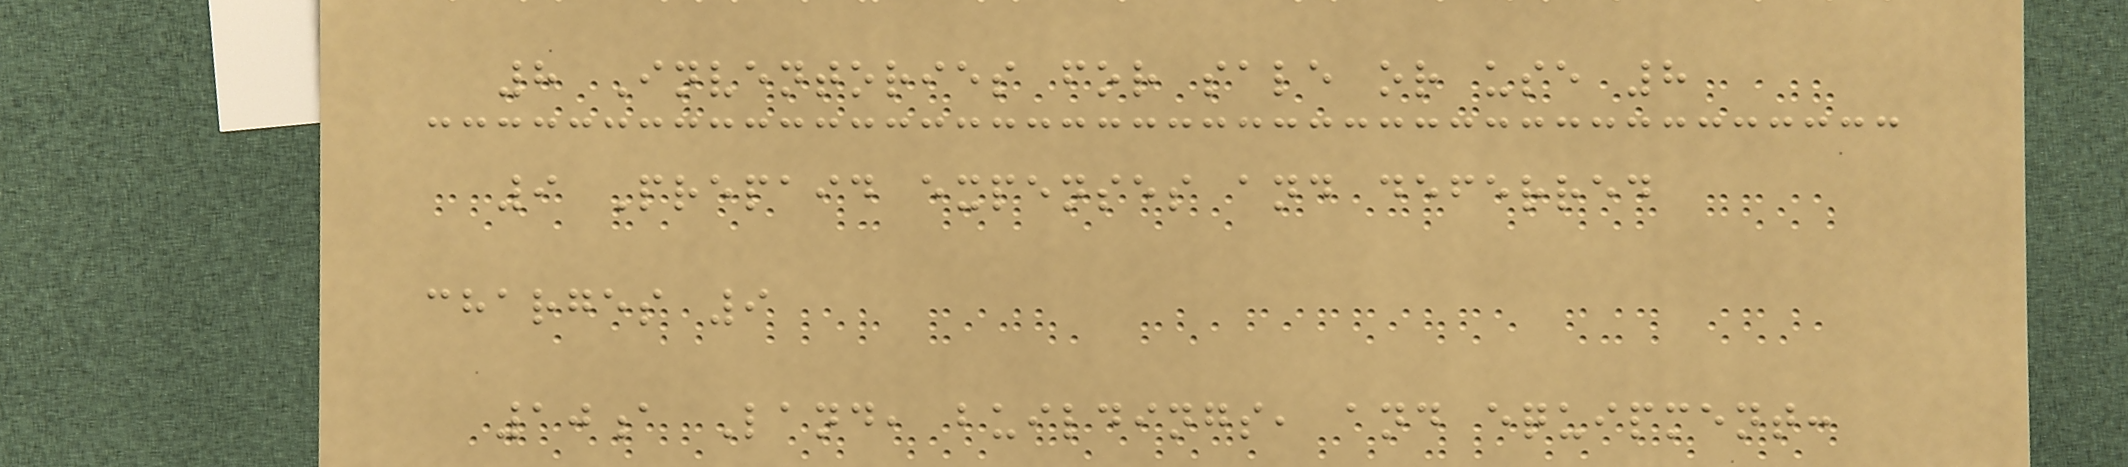8 Inventories for sale or use 8
9 Prepaid expenses and deferred
charges 9
10a Land, buildings, and equipment:
